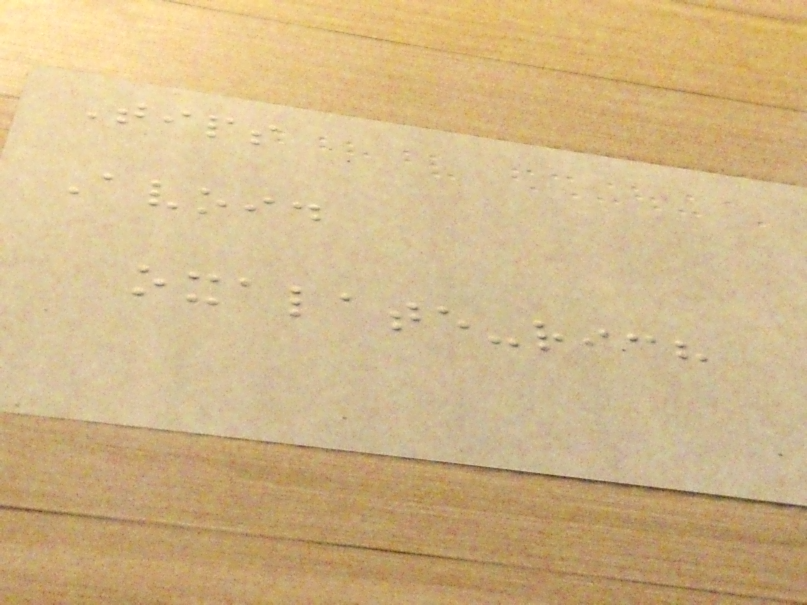Tips
Avoid
oxalate-rich
